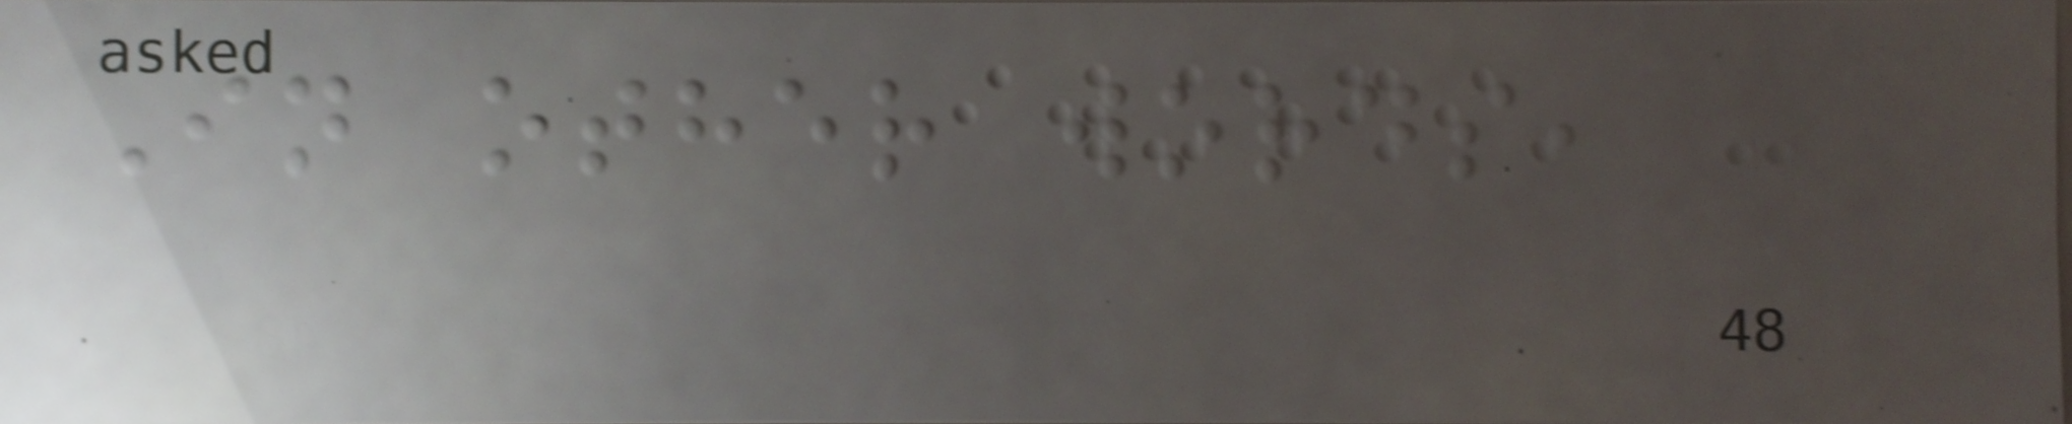In other words,
